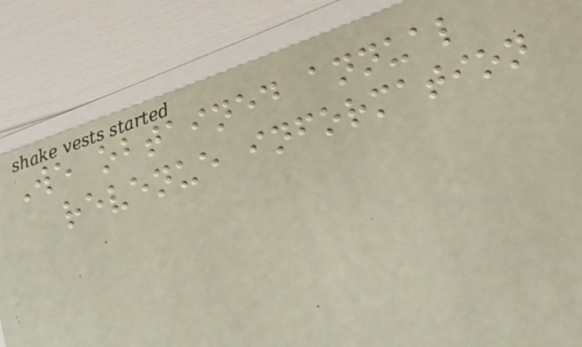We obtained annual
revenue information
